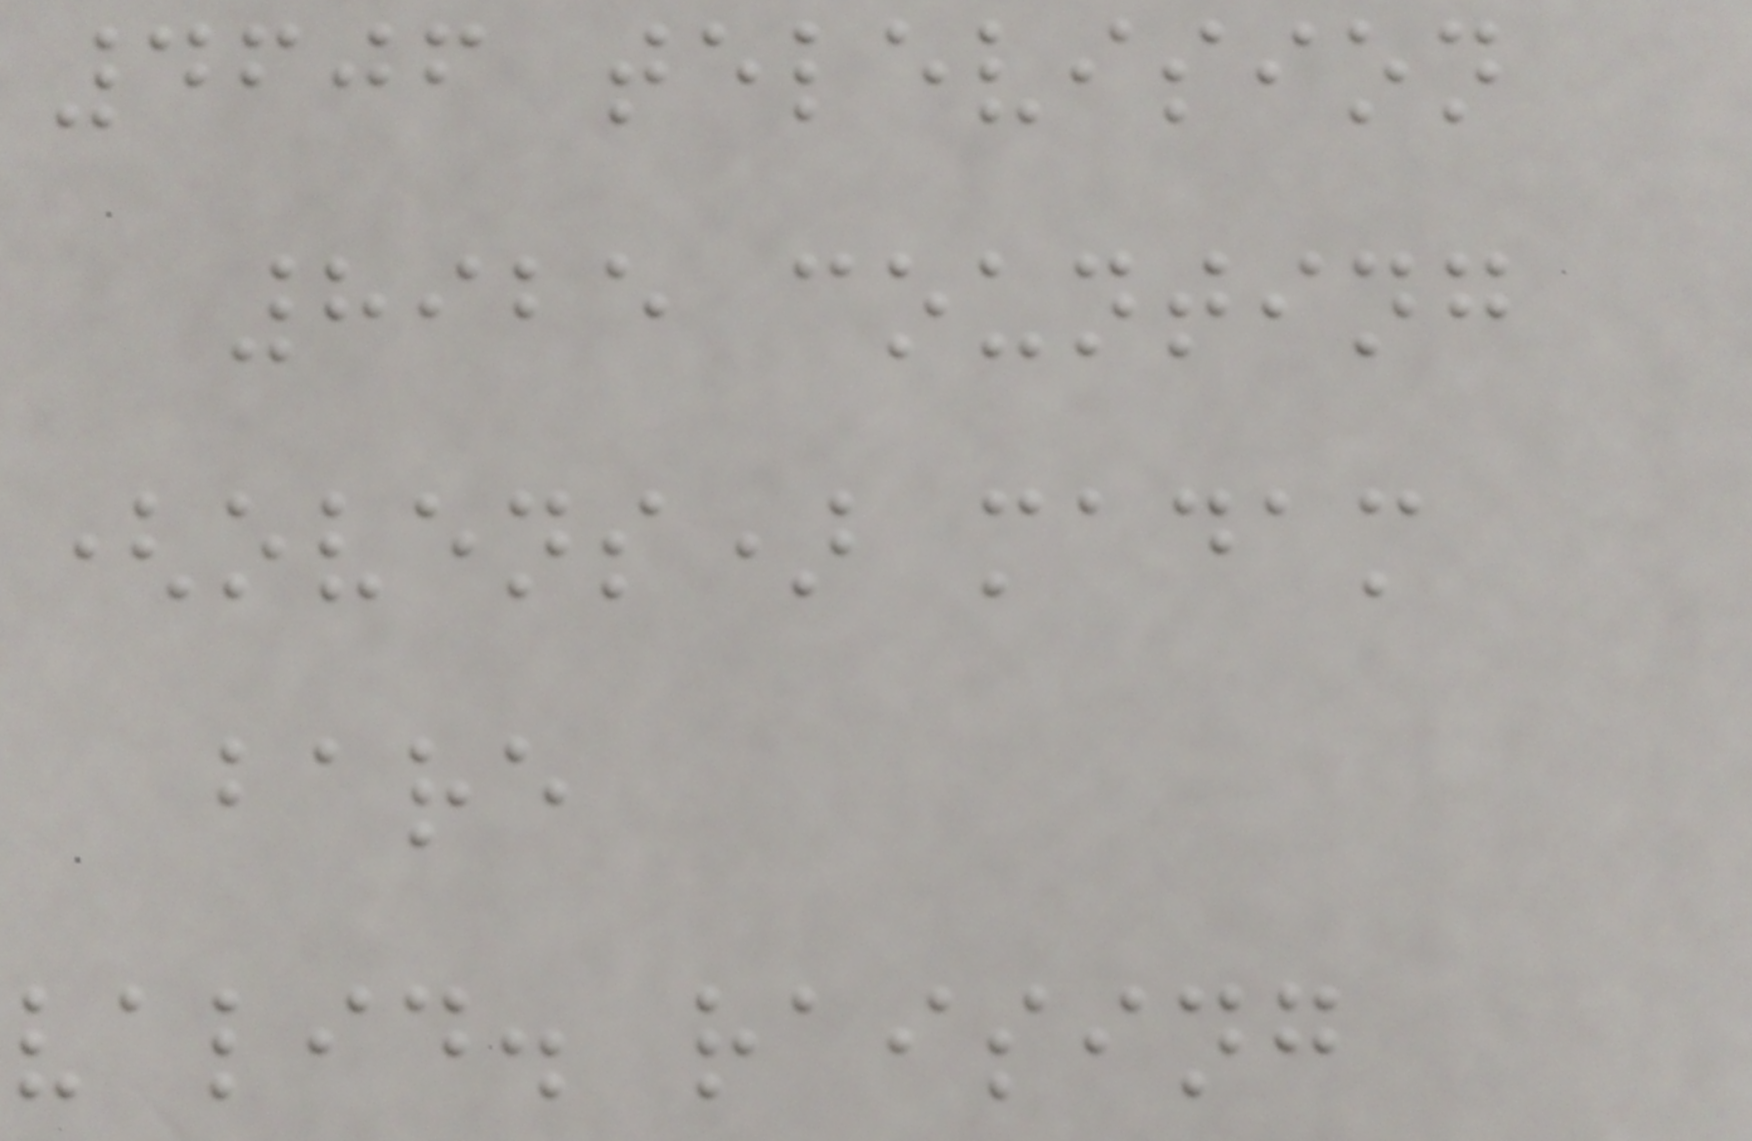4606 television
8925 counting
(ovens) madam
bare
valid. raising
